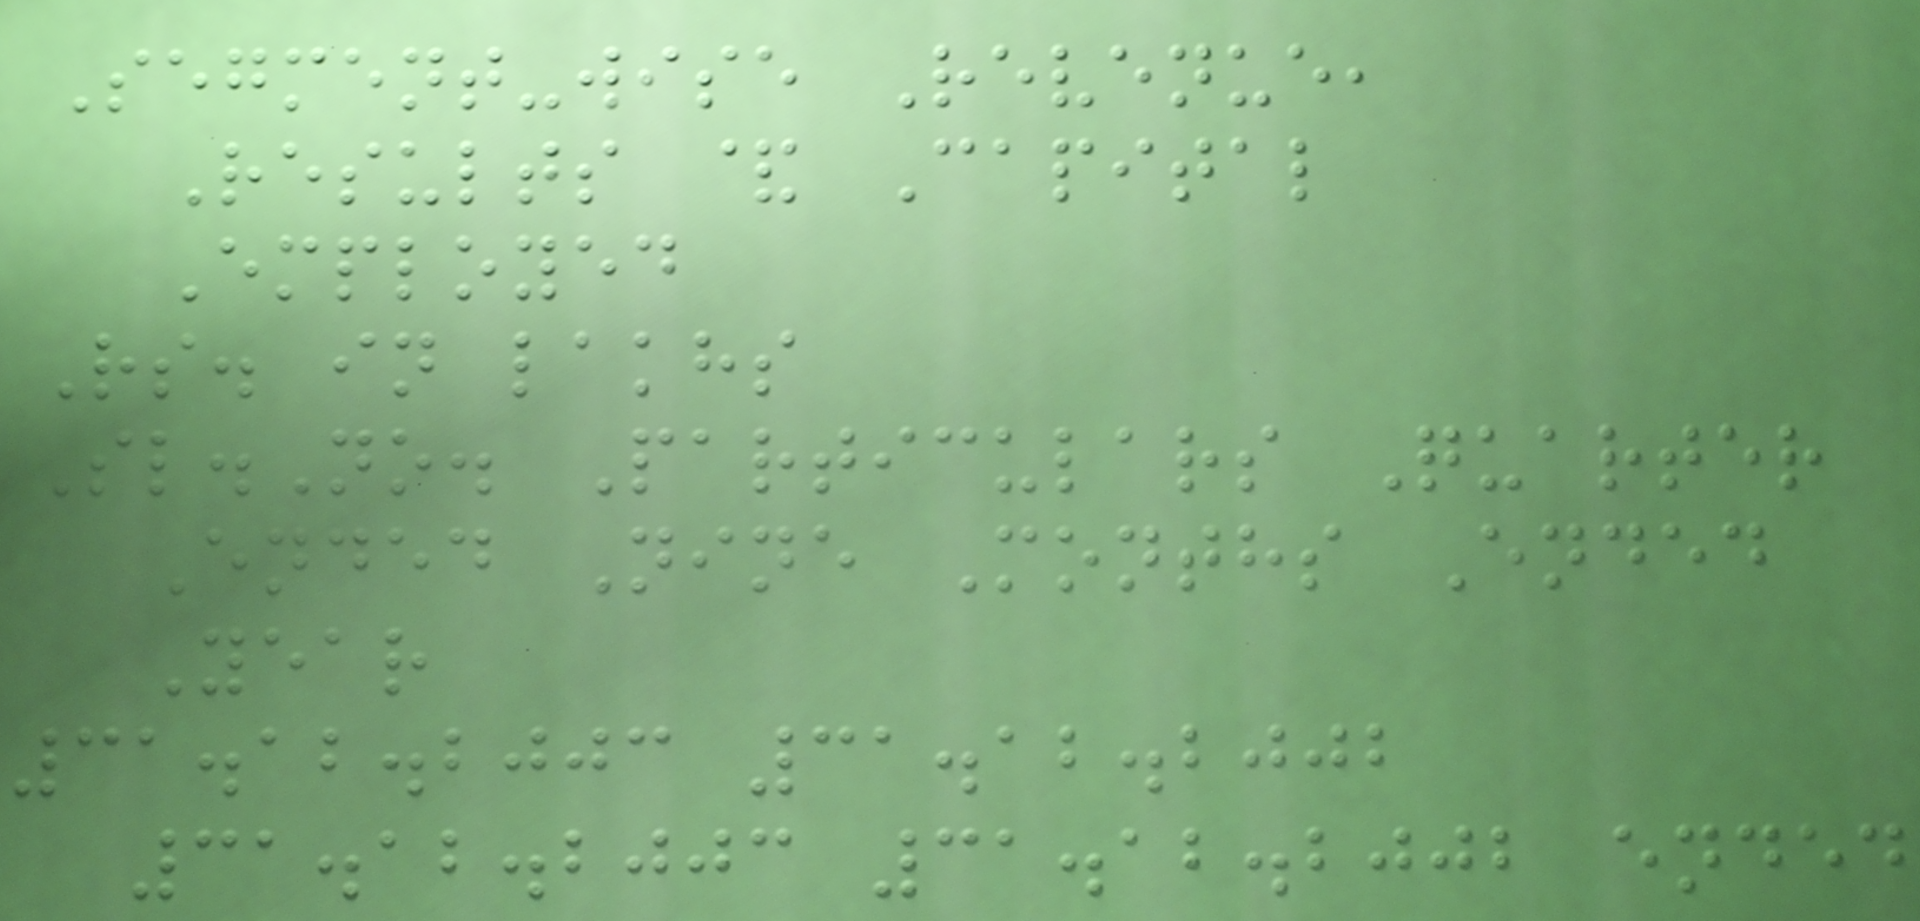Segment-wise Revenue,
Results & Capital
Employed
Rs. in lakhs
Sl.No. Particulars Quarter
Ended Nine Months Ended
Year
31.12.2003 31.12.2002
31.12.2003 31.12.2002 ended
